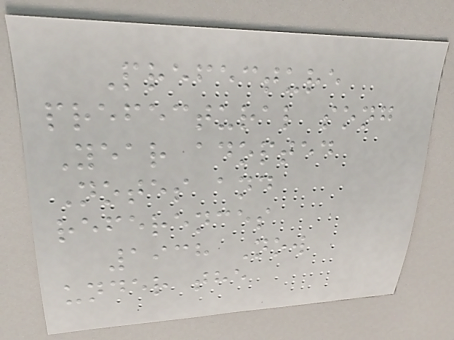Prefecture
prefectural song
Year adopted
Notes and
references
1938 Now
under the
